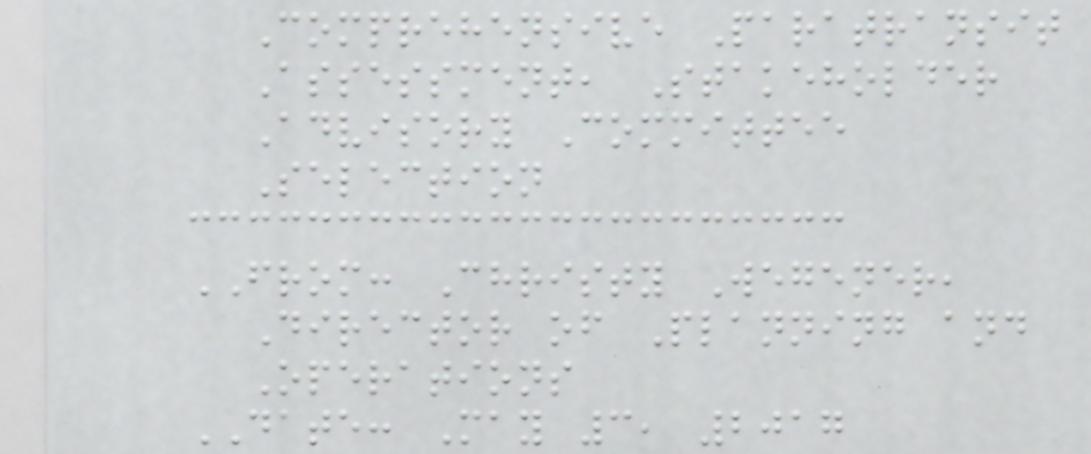Comprehensive Paratransit
Assessment, Stakeholder
Advisory Committee
Selection
FROM: Christy Wegener,
Director of Planning and
Operations
DATE: May 3, 2017
